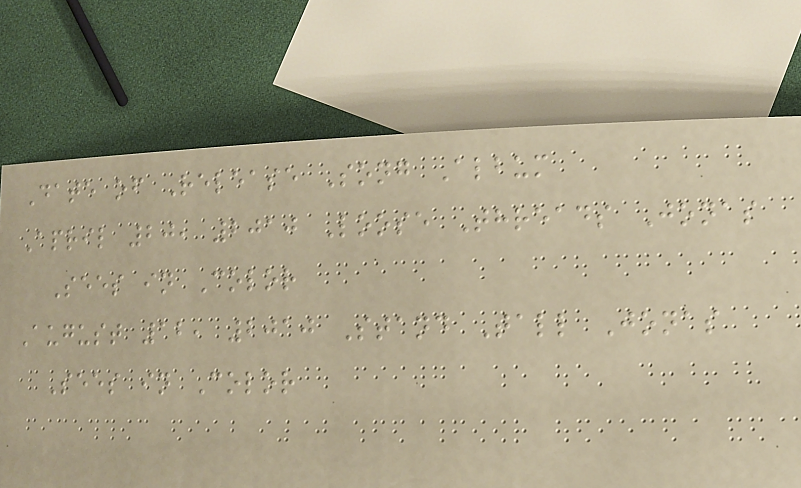Date of Release Song Album
April 20, 2010 Loose Threads Jonas
Sees in Color
August 12, 2010 Stand Tall Jonas
Sees in Color
